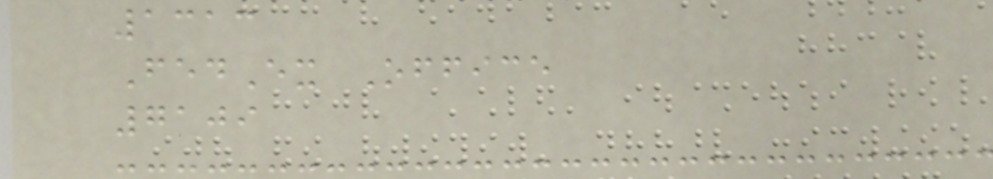1313
FedEx Office
7109
